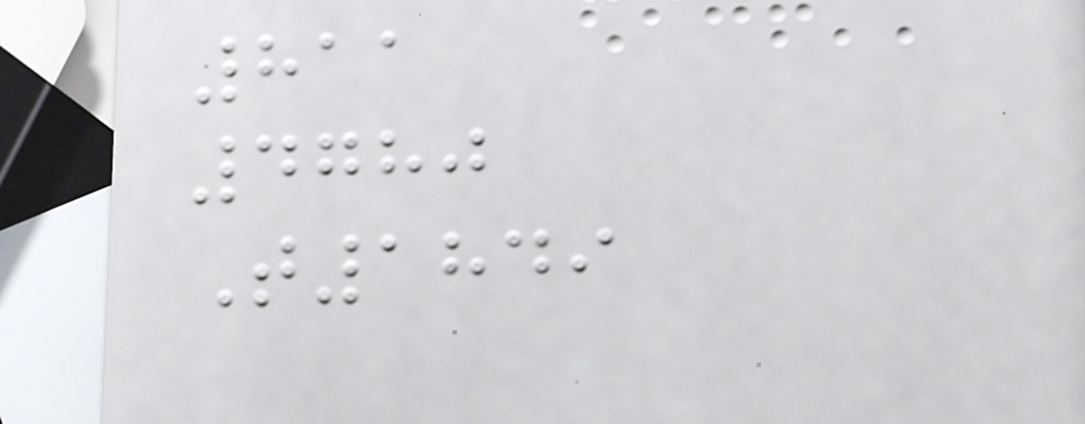811
4780
T1849
